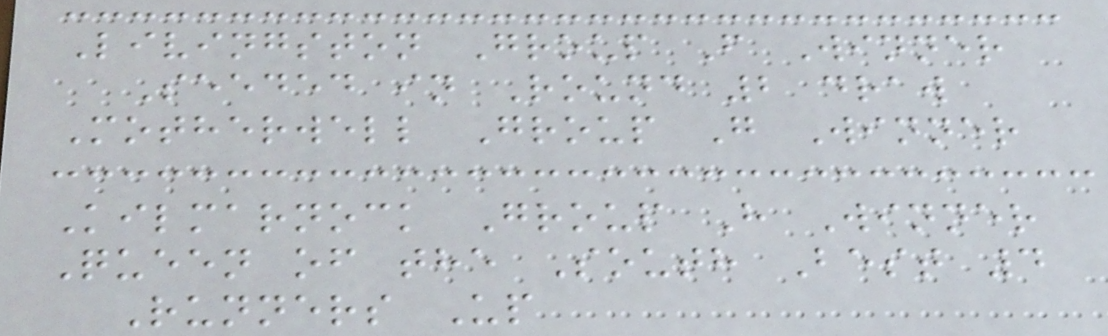Livingston Group F Winner
Seeded in Round 2 draw
Motherwell Group G Winner
Kilmarnock Group H Winner
Queen of the South Best 4
Runners Up
